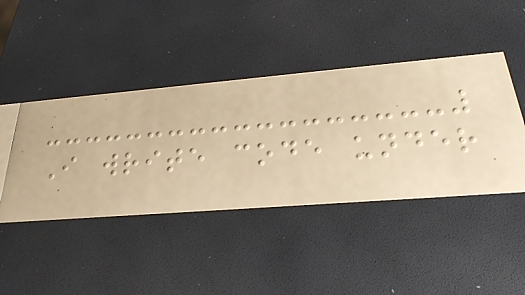I write code under
